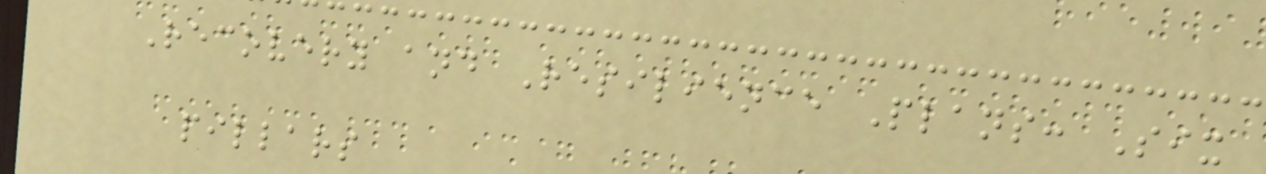Recovery and Resilience Plans: Six
pillars
